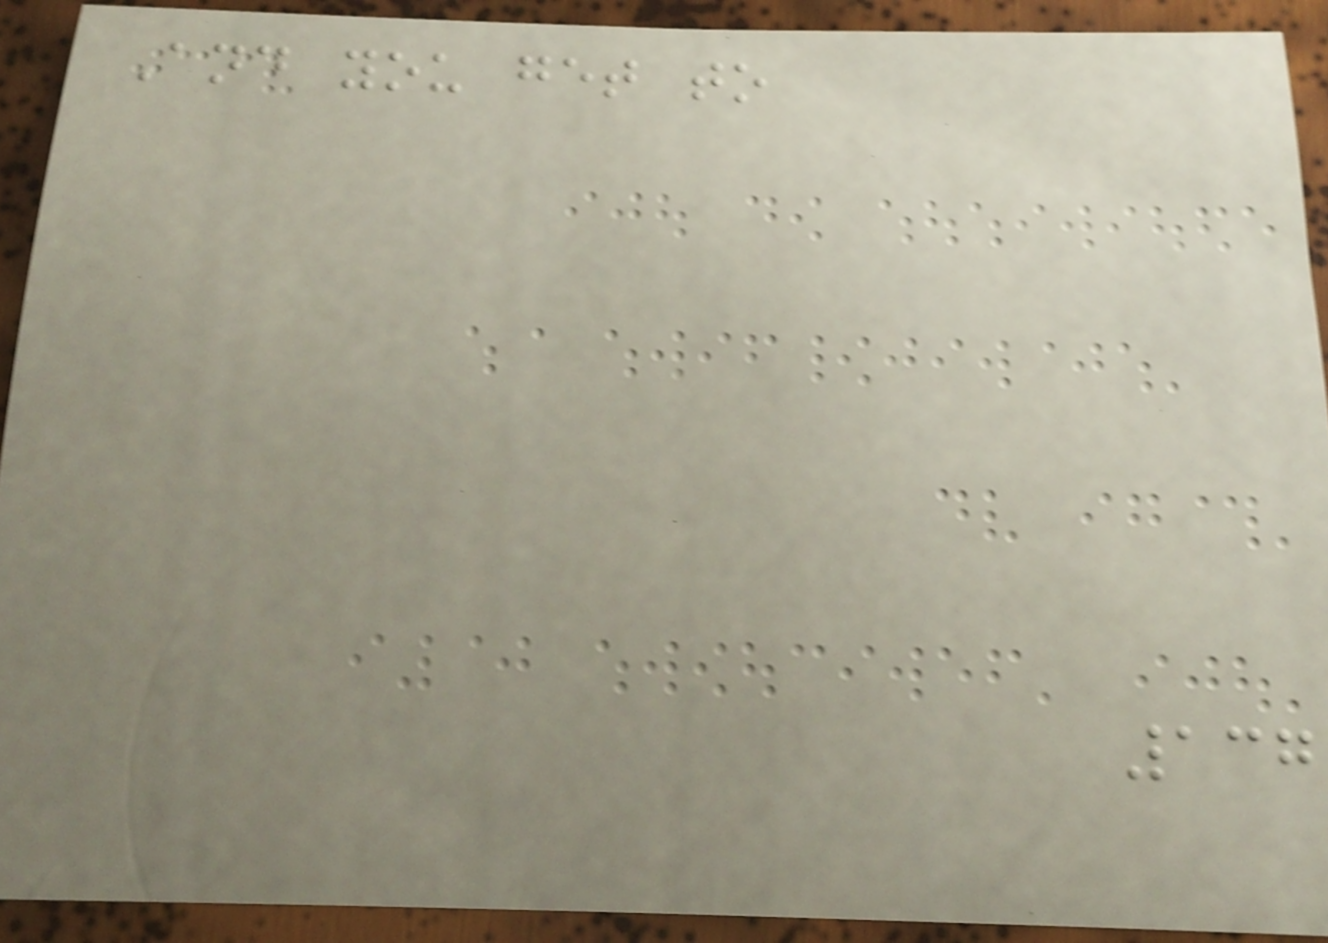And you get to
137
